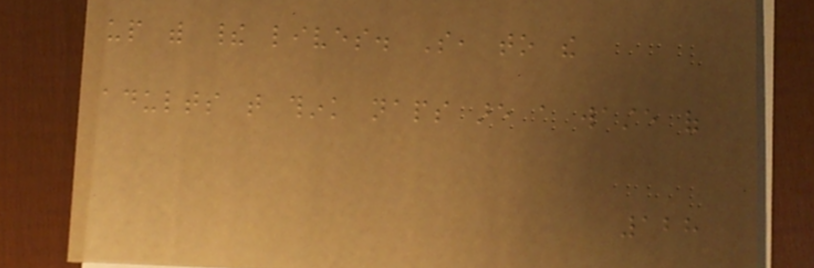up with their lives. So, to the
adults that think naps are a waste of
128
